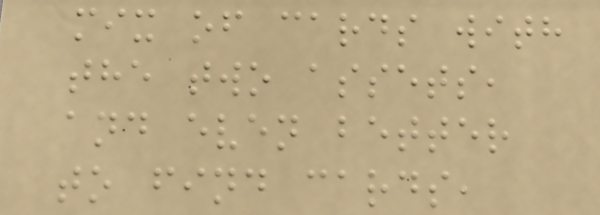mix of cards with
the two assets,
and even better
to find cards,
